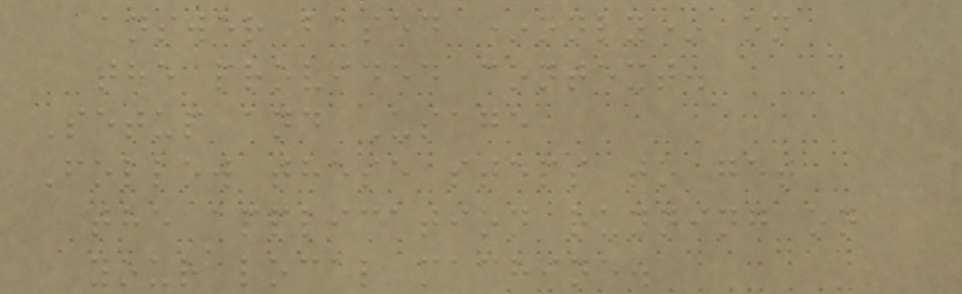answer based *only* on
the provided context.
Setup and Usage
Follow these steps to get
the application running on
your local machine.
